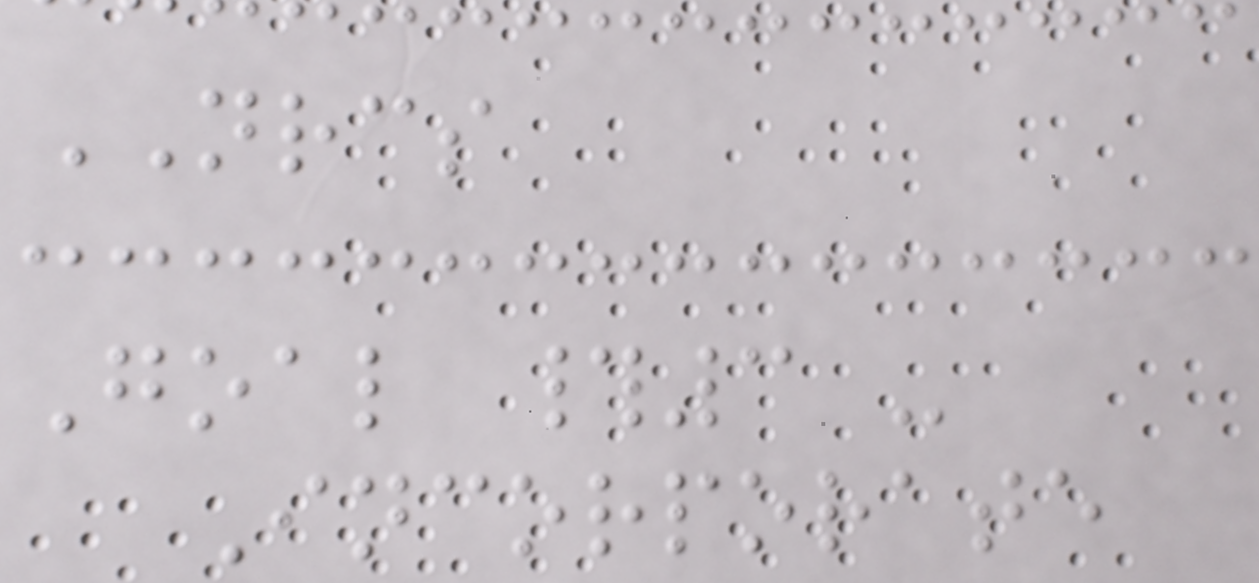NRCS
Goal #3 -
Incorporate
